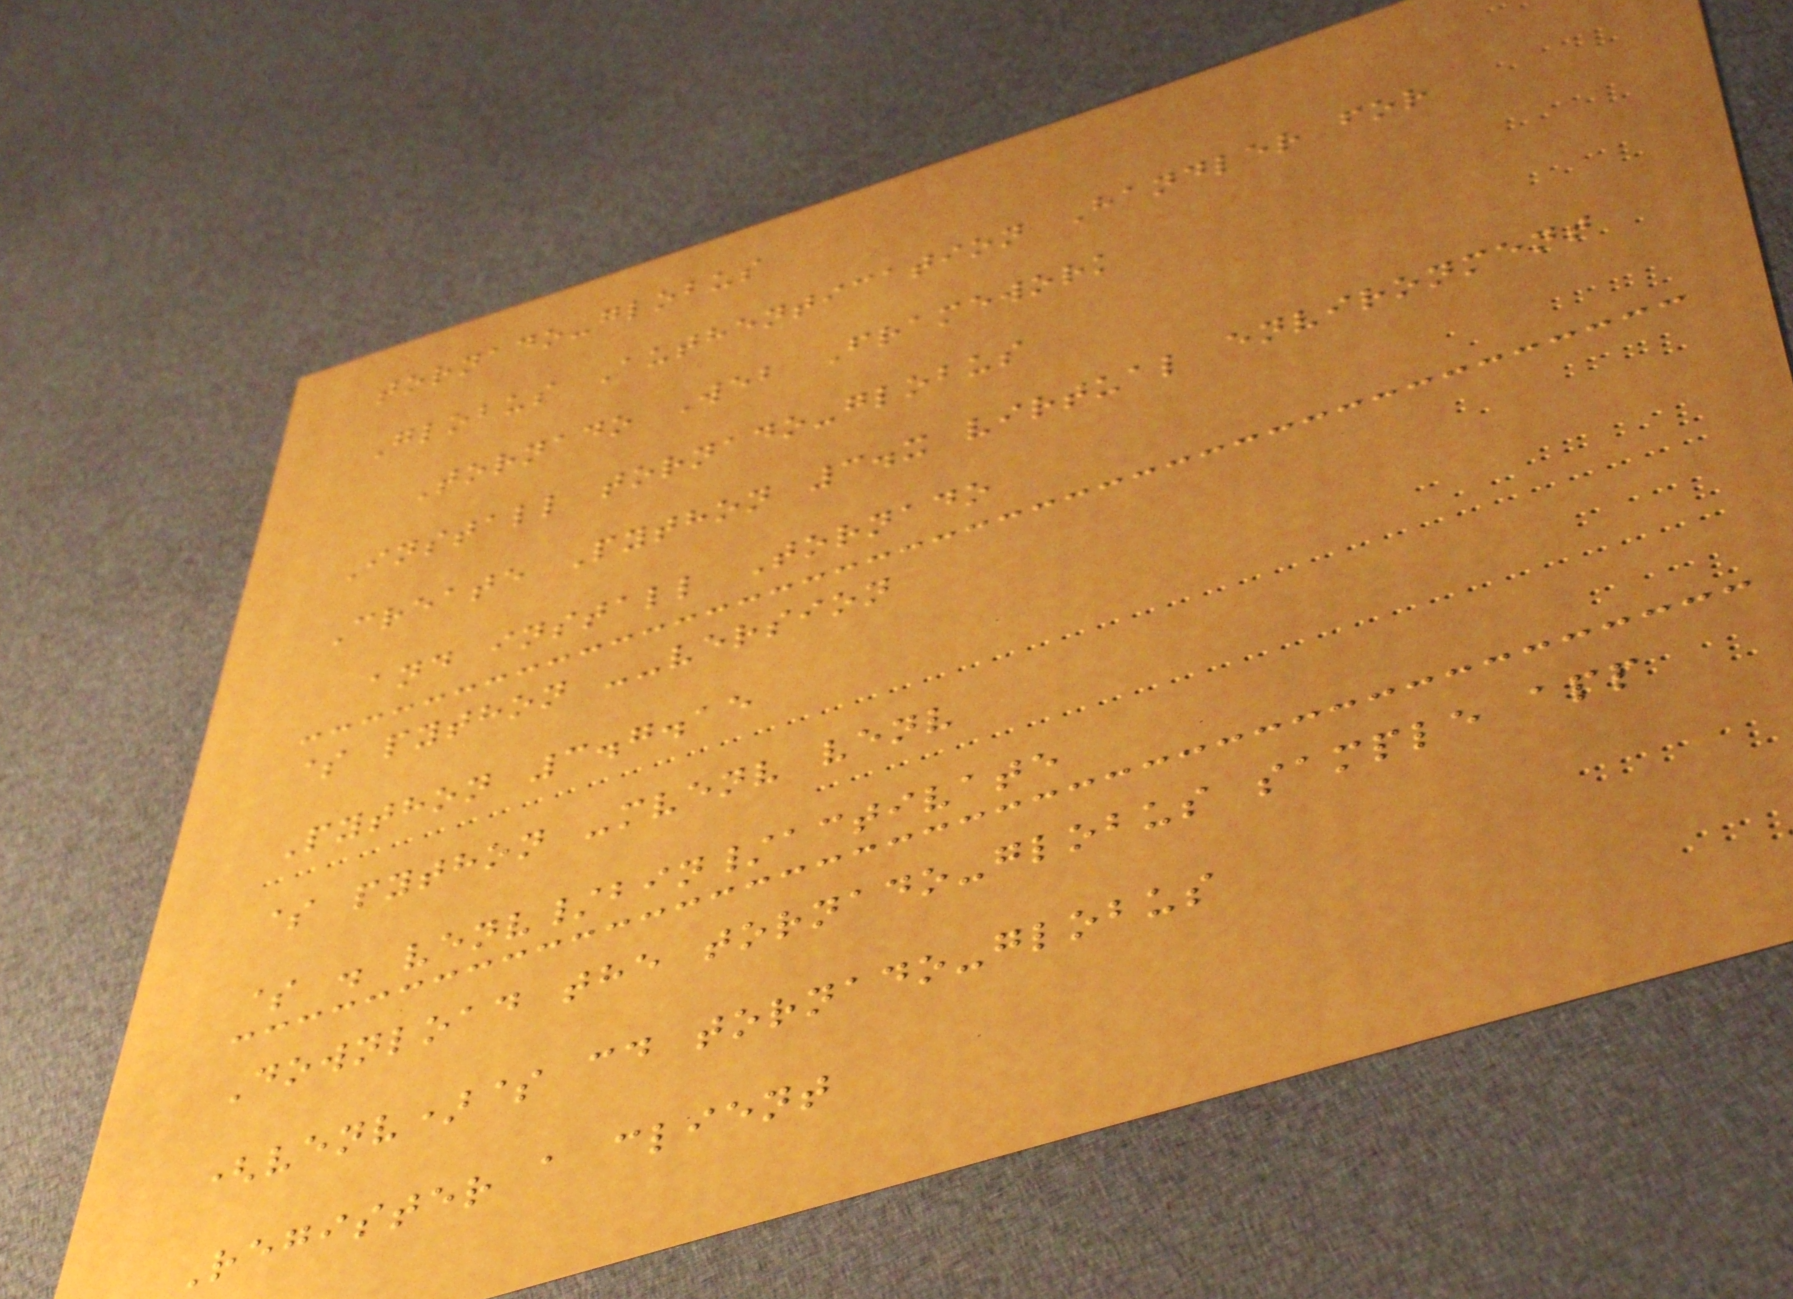tornado-globus
Globus Authentication Handler for
Tornado Web Framework
Install tornado-globus
Create Python 3.x virtual environment
and install Tornado
$ python --version
Python 3.7.15
$ python -mvenv venv
$ . venv/bin/activate
Download the tornado-globus sample app
(venv)$ cd tornado-globus
Register a client
